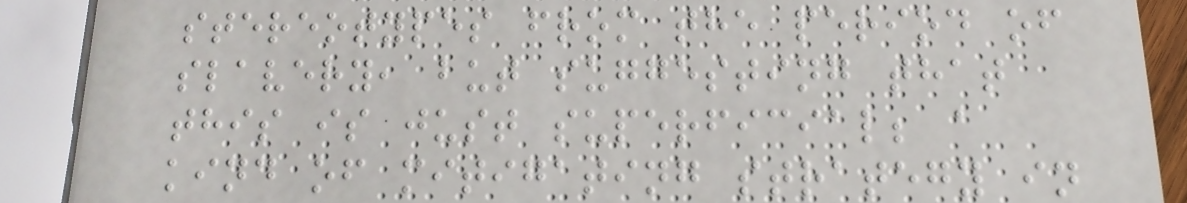stereotypes from the period of
slavery, but suggesting that
this is just superficial; a
kind of mitigating strategy in
